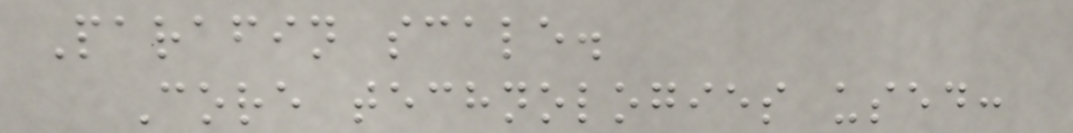Parafin scale.
Core technologies used:
